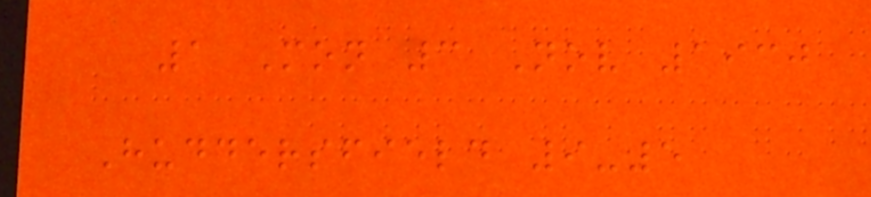1 Mon 3 Nov 1930
Huddersfield 9-5
